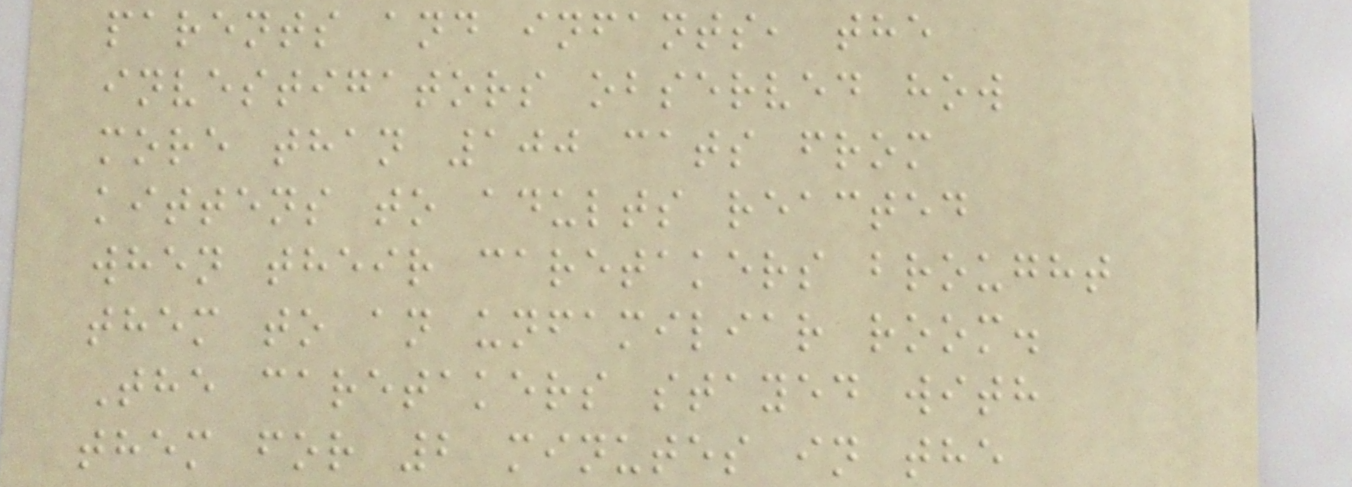parents and infants, the
investigators observed how
more than 100 cats from
kittens to adults reacted
when their caretakers brought
them to an unfamiliar room.
The caretakers stayed with
them for 2 minutes in the
